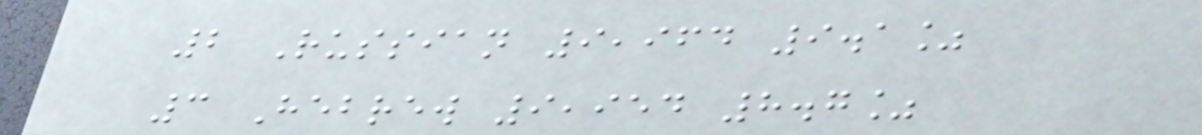2 Russian 9,964 9.1%
3 Hebrew 9,954 8.7%
